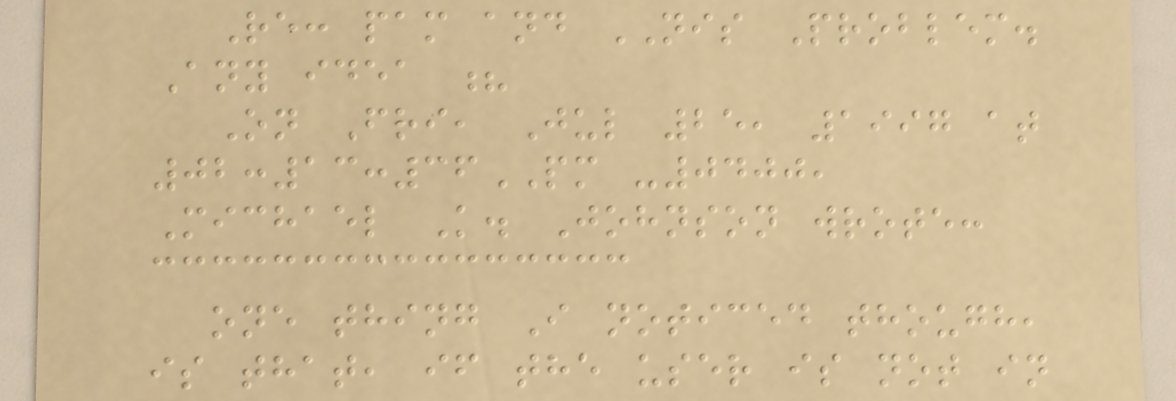Re: pam and NIS Problem.
Any idea ?
On Fri, Jul 25, 1997 at
02:13:36PM -0400,
Michael K. Johnson wrote:
one thing I noticed though,
is that, if the user is not in
